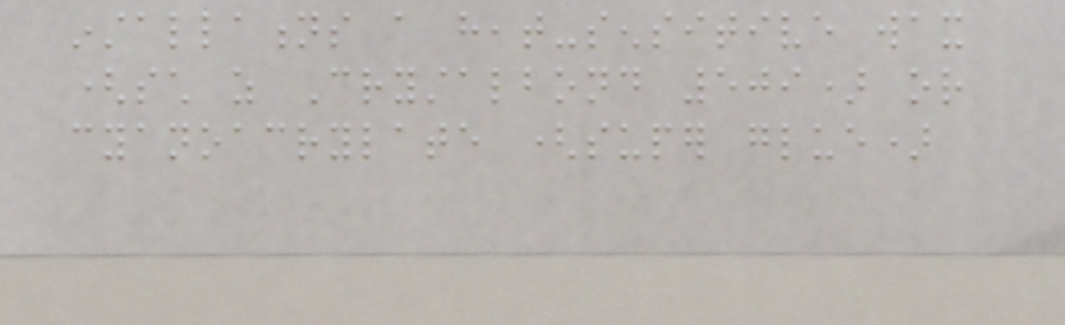installations a heat-sensitive wax
(such as Crystalbond 509) or
cyanoacrylate (super glue)
